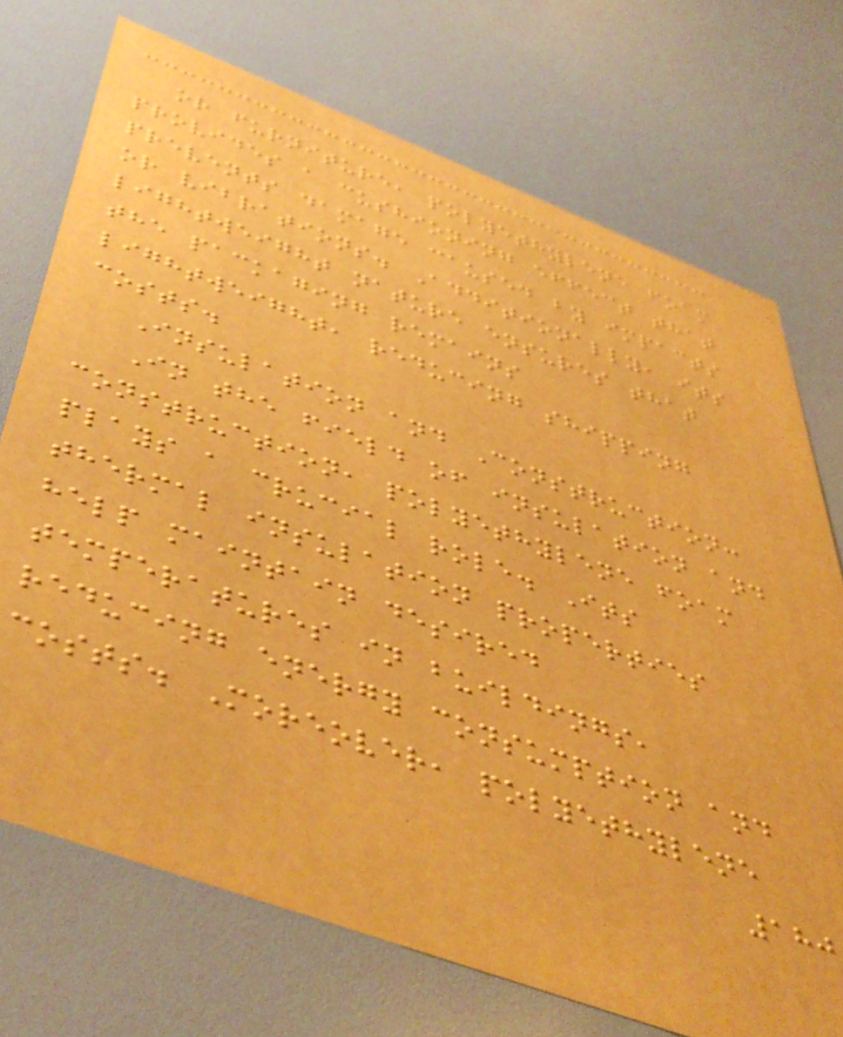or furniture, polyethylene foam
provides a cushioning effect that
prevents damage caused by impacts
or vibrations. Additionally, its
lightweight nature ensures that
the packaging remains
lightweight, reducing shipping
costs.
Insulation and Construction:
In the field of insulation and
construction, polyethylene foam
plays a crucial role. Its
thermal insulation properties
help maintain desired
temperatures in buildings,
reducing energy consumption and
costs. Moreover, polyethylene
180
